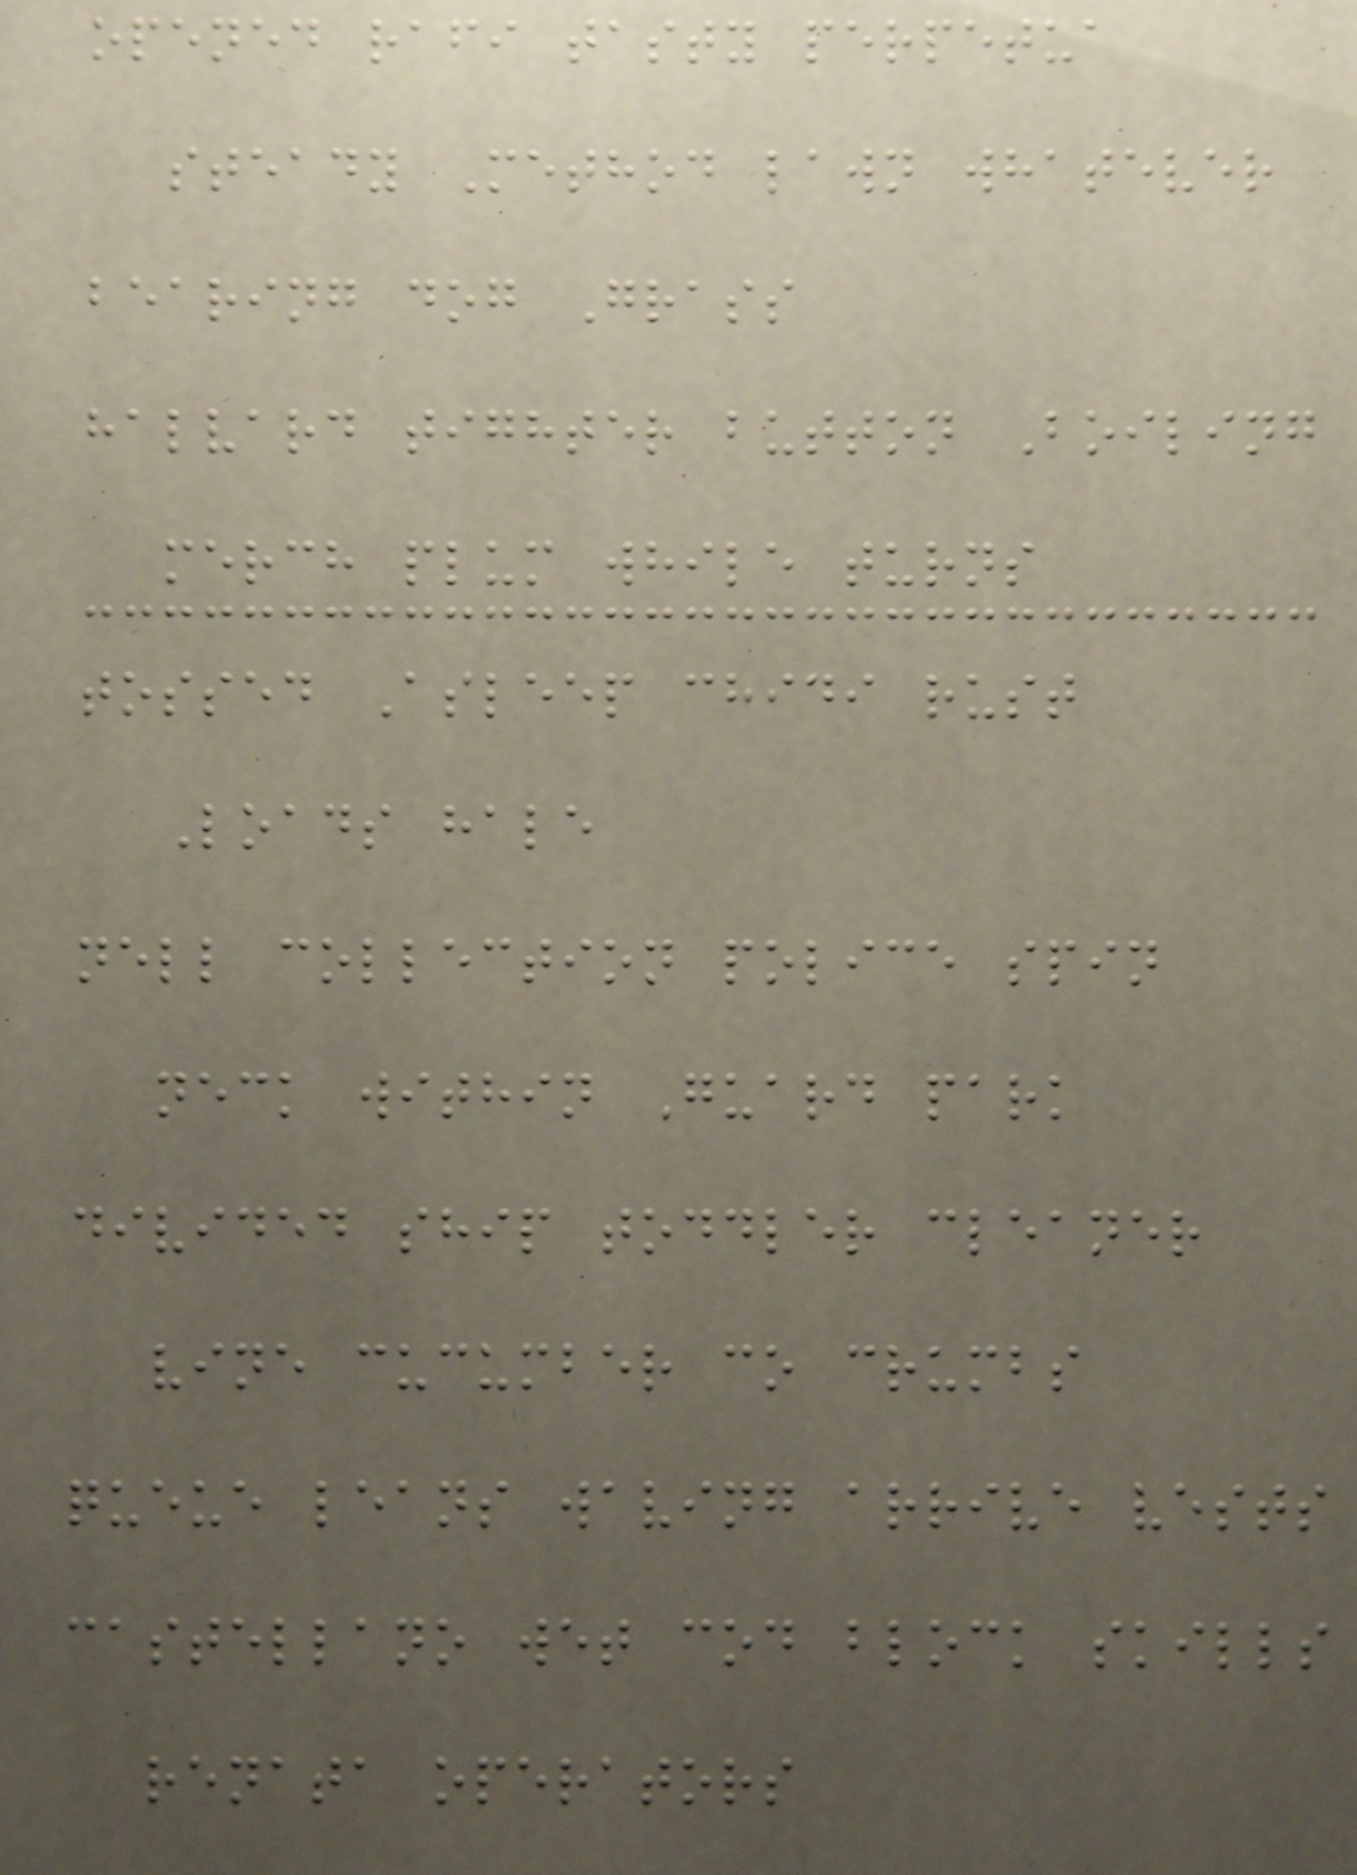opened rafi tasty perpetua
steady Method lawn whatever
bearing dog Grass
halvard tighter button Boiling
merch plum while turns
tossed Asleep chidi rust
Loads hale
nell collection police spin
neck within Guard park
divided ship toddler cleaner
vine cucumber co crumbs
queue leans waving arrive vests
castellano wet cod block skills
renata operators
